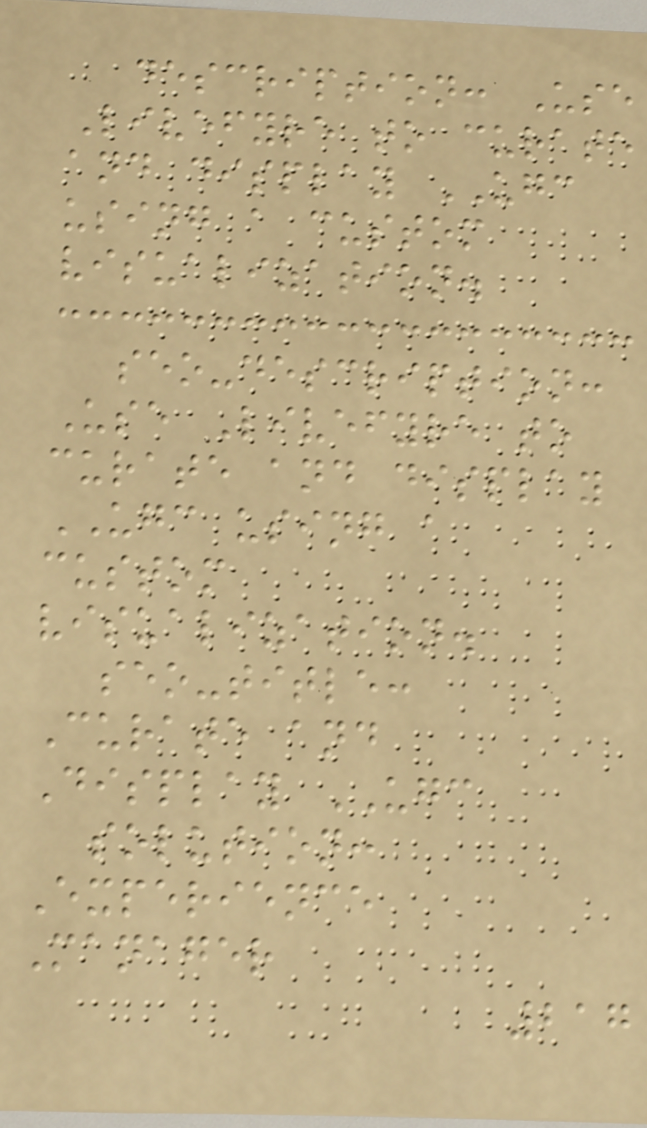description: Use
Livefyre to curate
and display UGC
using a custom
visualization.
seo-description:
Use Livefyre to
curate and display
UGC using a
custom
visualization.
seo-title:
Curate and
Display UGC
solution:
Experience
Manager
217
